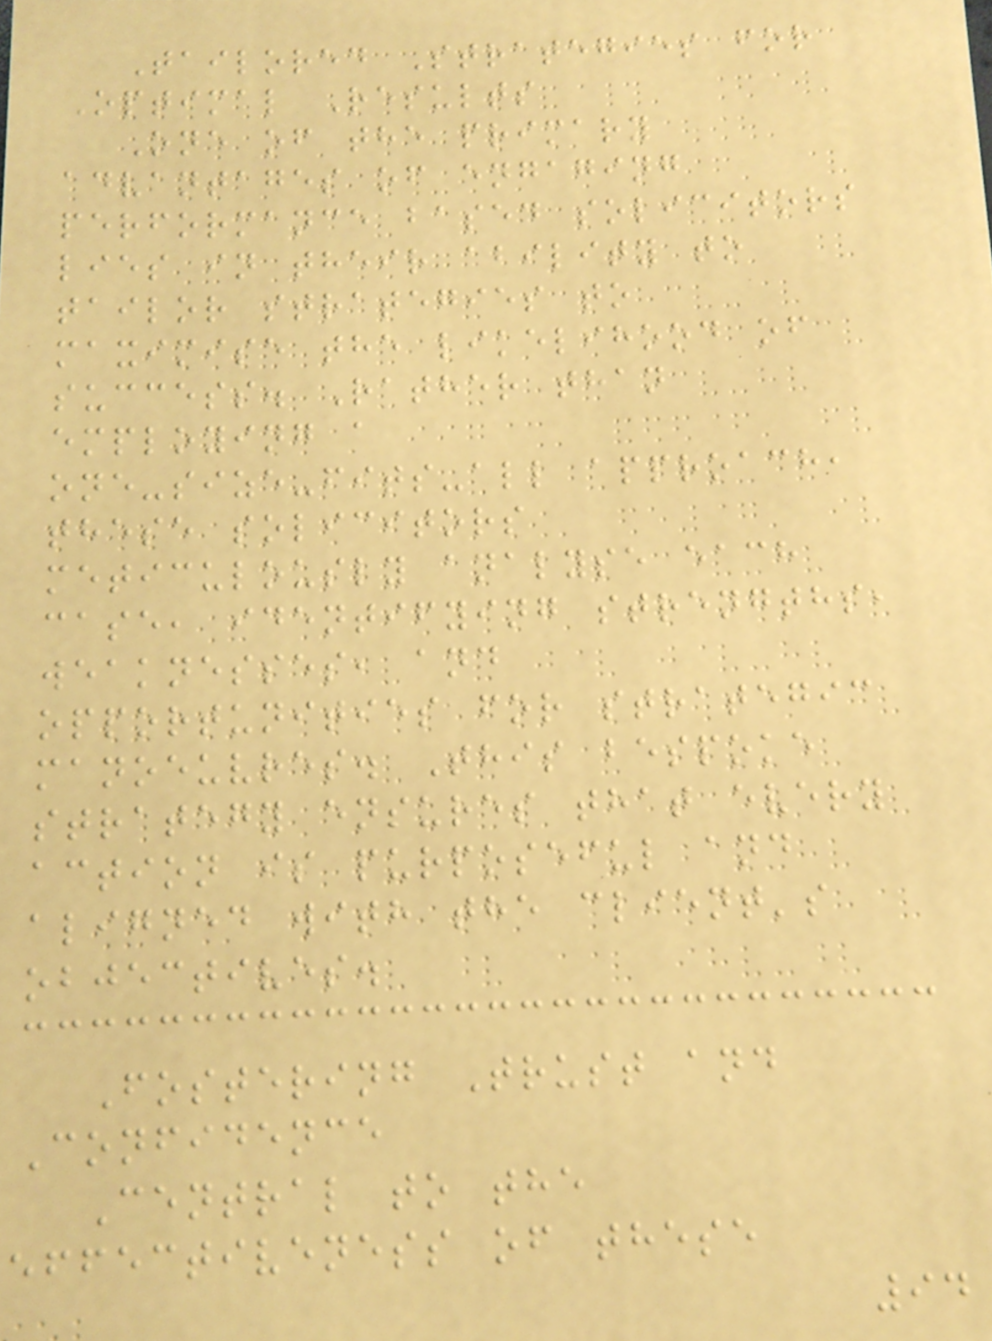Tailored Strategies for
Optimal Results
One of the primary
advantages of engaging
performance based solicitors
lies in their ability to
tailor strategies to
maximise the likelihood of
success. Rather than
employing a
one-size-fits-all approach,
these solicitors
meticulously analyse each
case, identifying strengths,
weaknesses, and
opportunities for strategic
manoeuvres. This bespoke
strategy ensures that every
action is purposeful and
aligned with the client's
objectives.
Fostering Trust and
Confidence
Central to the
effectiveness of these
94
